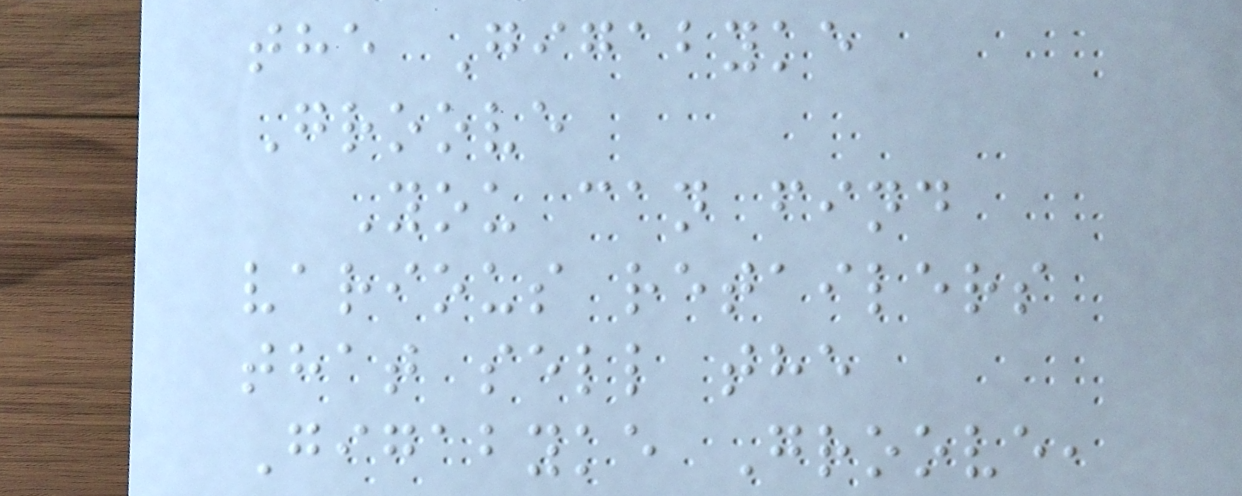the Gigabyke
Groove
You can find
various retailers
that sell the
Gigabyke Groove,
